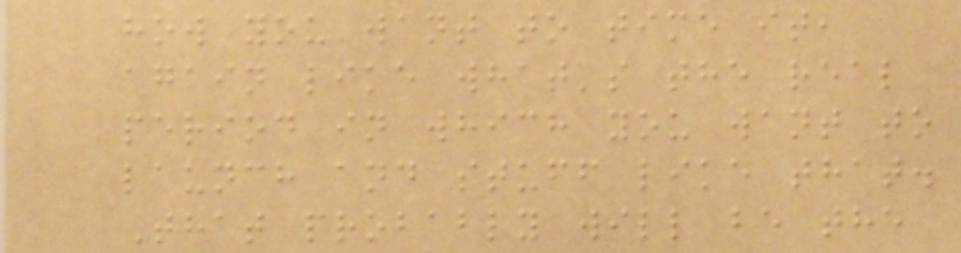how you want to time it,
again like what's the real
period in which you want to
launch and stuff like that.
That probably will be the
